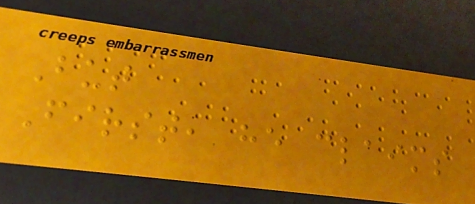But
First, he claims
